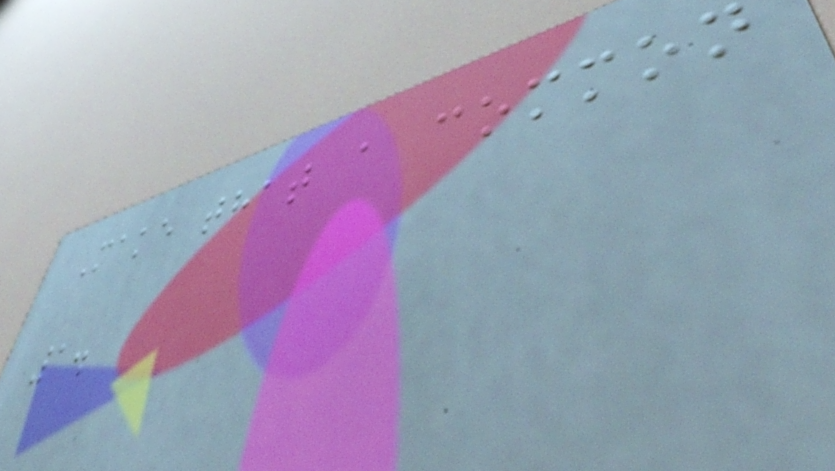Make that a common
1.
